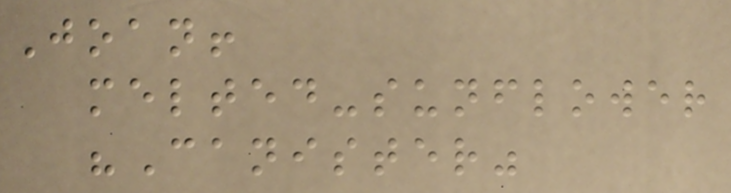Joan!
melted-sunflower
"Canister"
